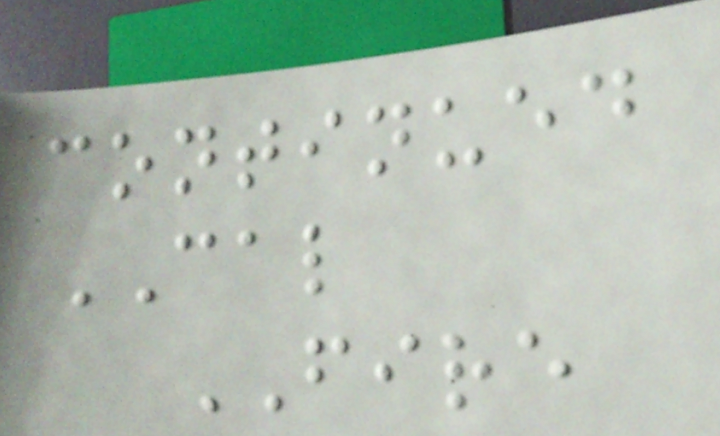continued
CAL
FIRE
